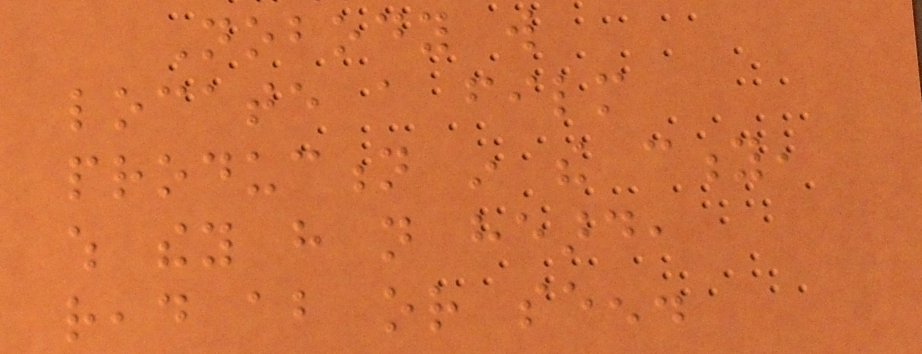Nobody will
locate a film
production in the city,
which they have not heard,
read about or seen.
